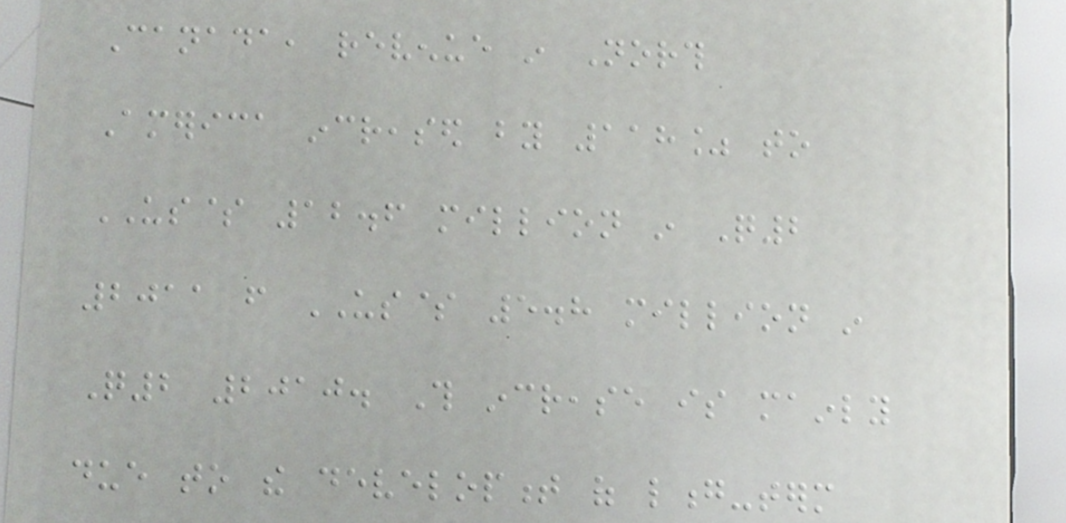Canada, revenue in North
America increased by 118% to
US$ 12.6 million in Q2
2011 from US$ 5.8 million in
Q2 2010. This increase is mainly
due to the development of long-term
